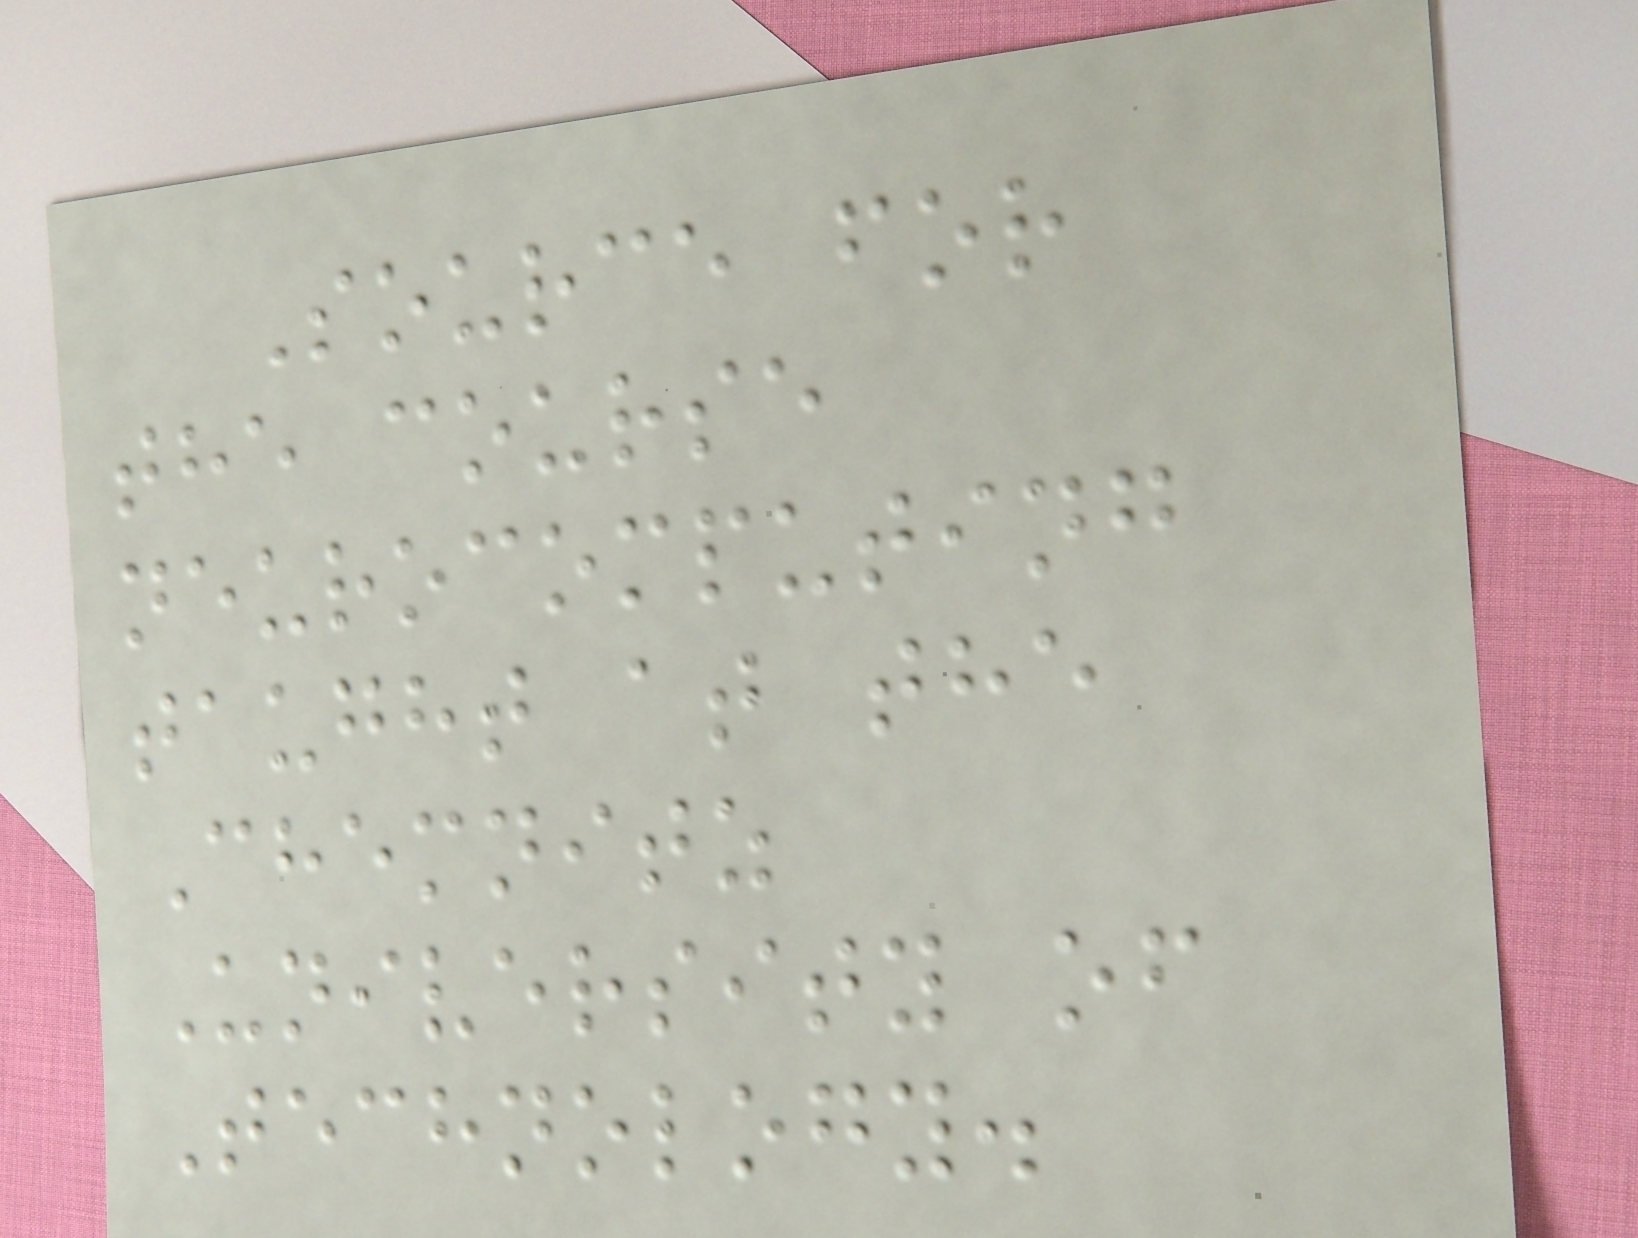Source for
the course
neurocomputing
taught at the
Chemnitz
University of
Technology.
